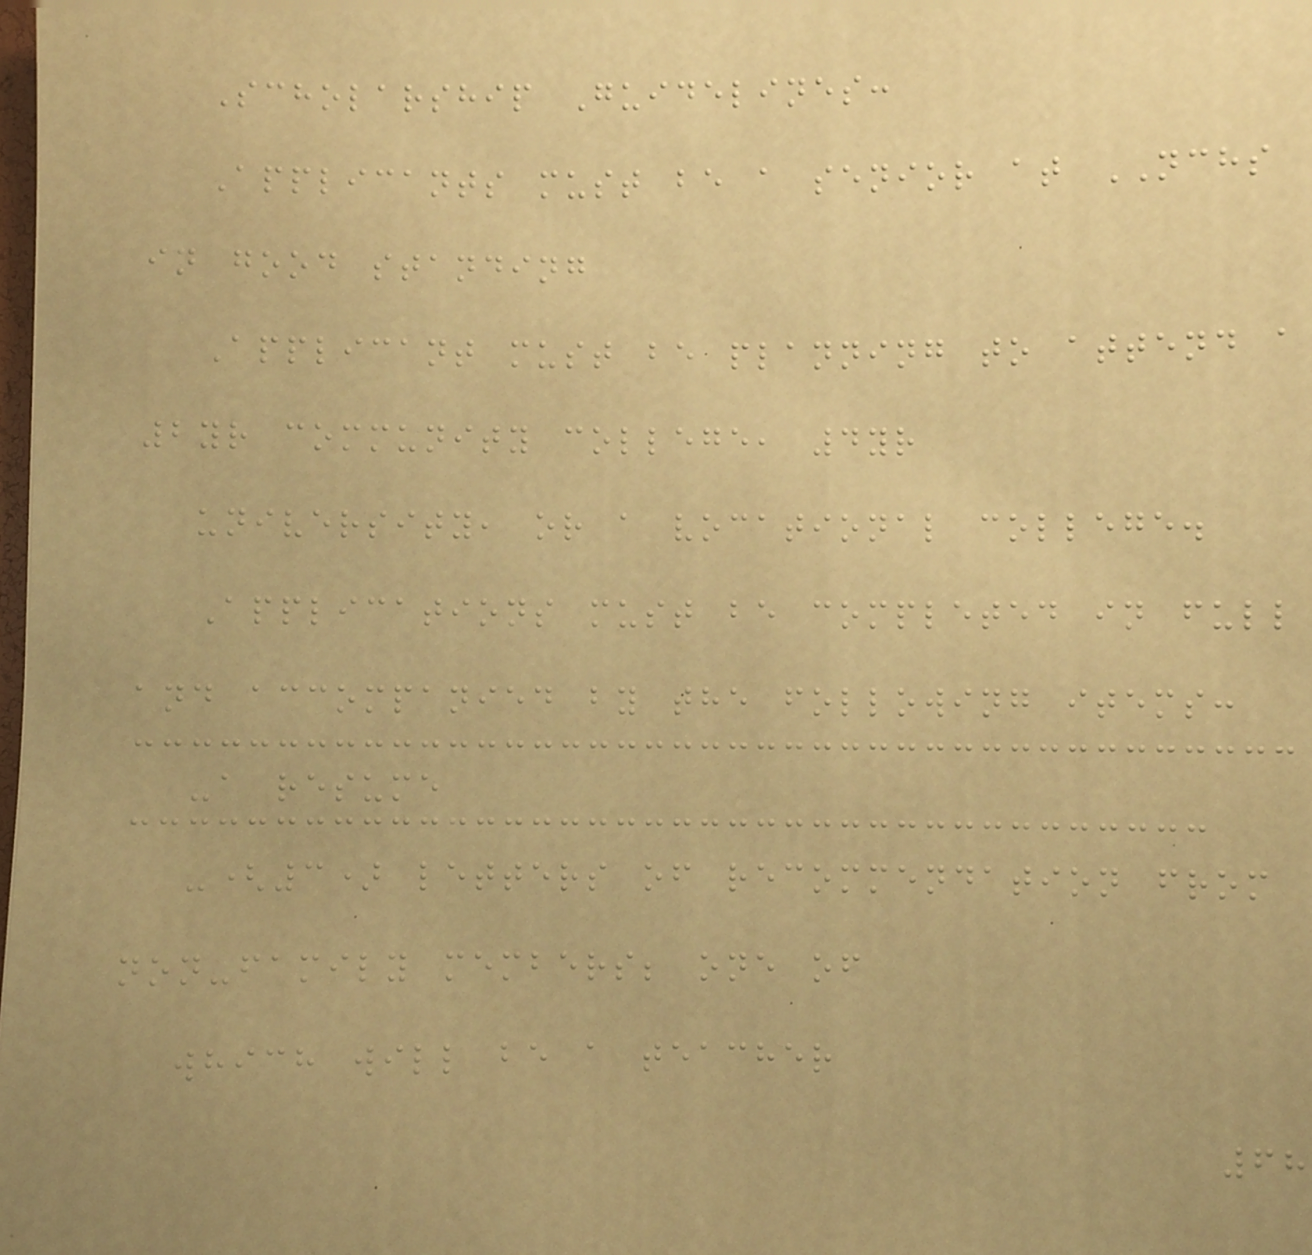Scholarship Guidelines:
Applicants must be a senior at NCHS
in good standing
Applicant must be planning to attend a
2yr community college, 4yr
university, or a vocational college.
Applications must be completed in full
and accompanied by the following items:
-a resume
-(3) letters of recommendation from
non-family members; one of
which will be a teacher
68
